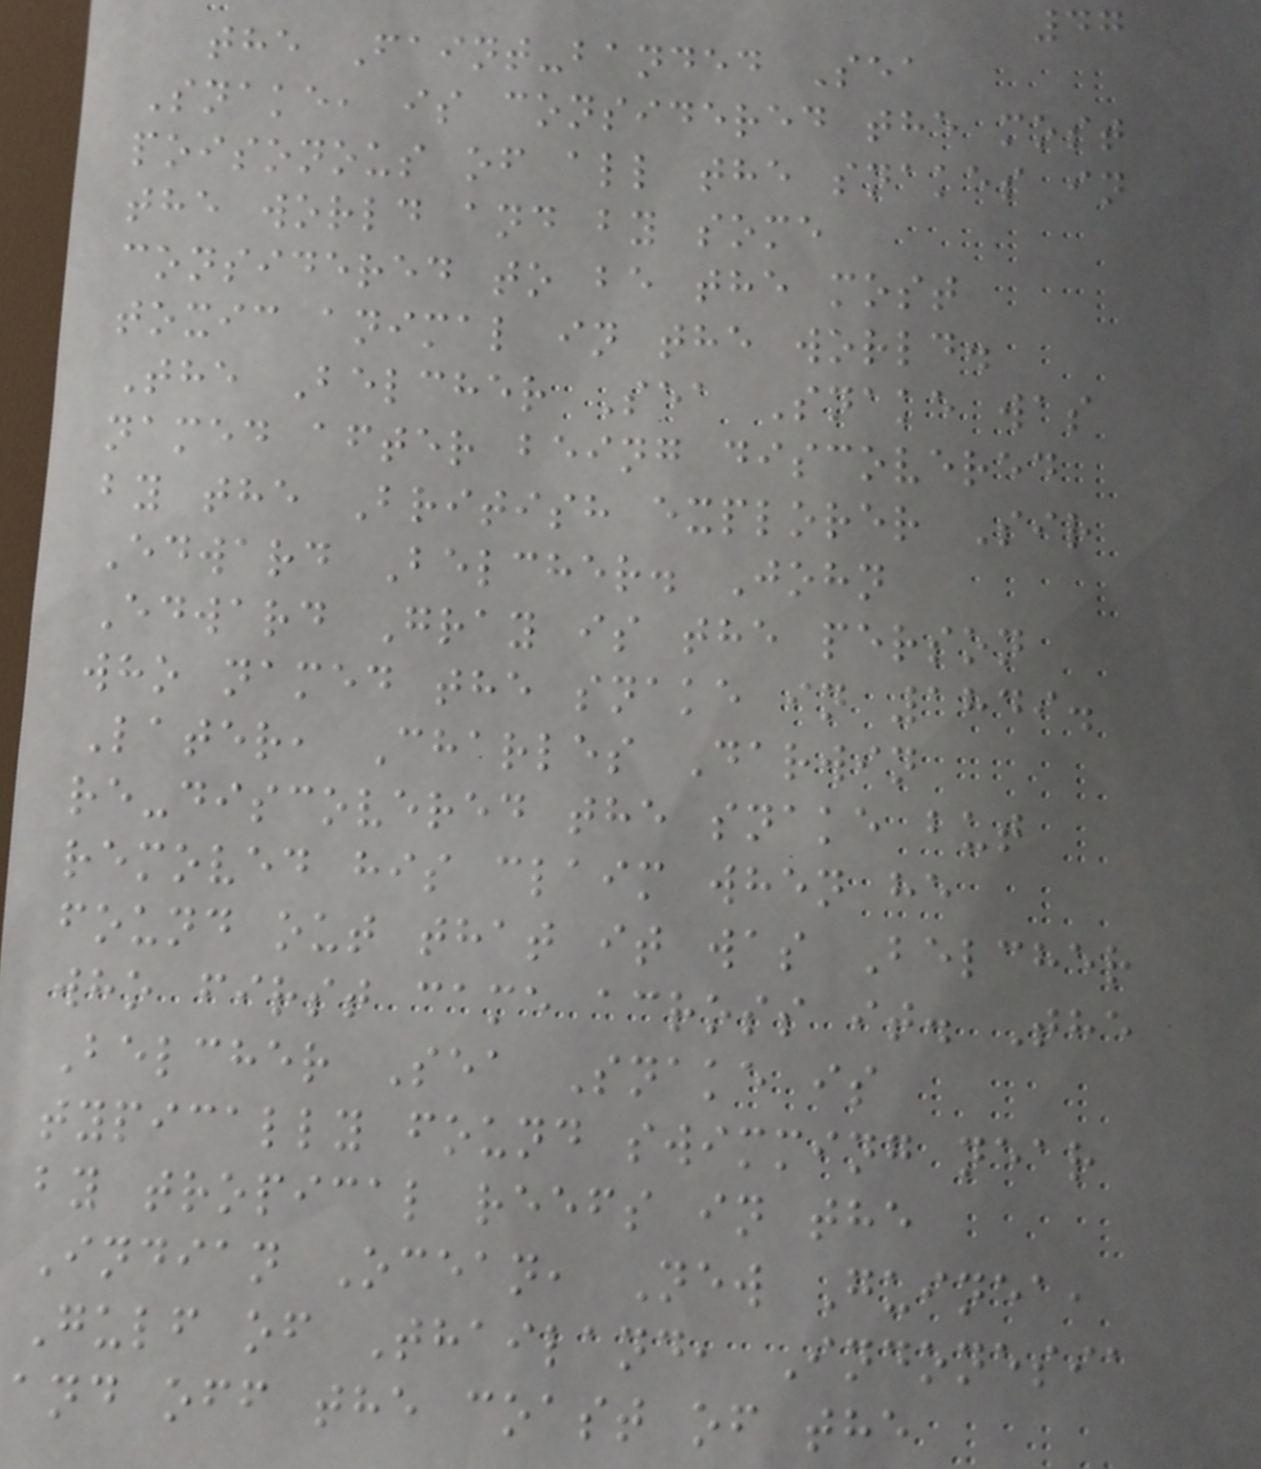47
the Faint-banded Sea
Snake, is considered the most
poisonous of all the snakes in
the world and by some
considered to be the most
toxic animal in the world.
The Belcher Sea Snake was
named after being discovered
by the British explorer Sir
Edward Belcher. John
Edward Gray is the person
who named the snake in 1849.
Later, Charles Darwin
re-discovered the snake but
removed his claim when he
found out that it was Belcher
who first came across it. The
Belcher Sea Snake is
typically found swimming near
by tropical reefs in the
Indian Ocean, New Guinea,
Gulf of Thailand, Indonesia
and off the coast of the
